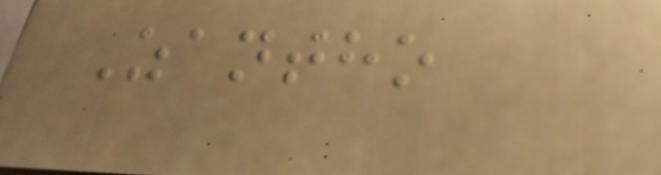Zantho
